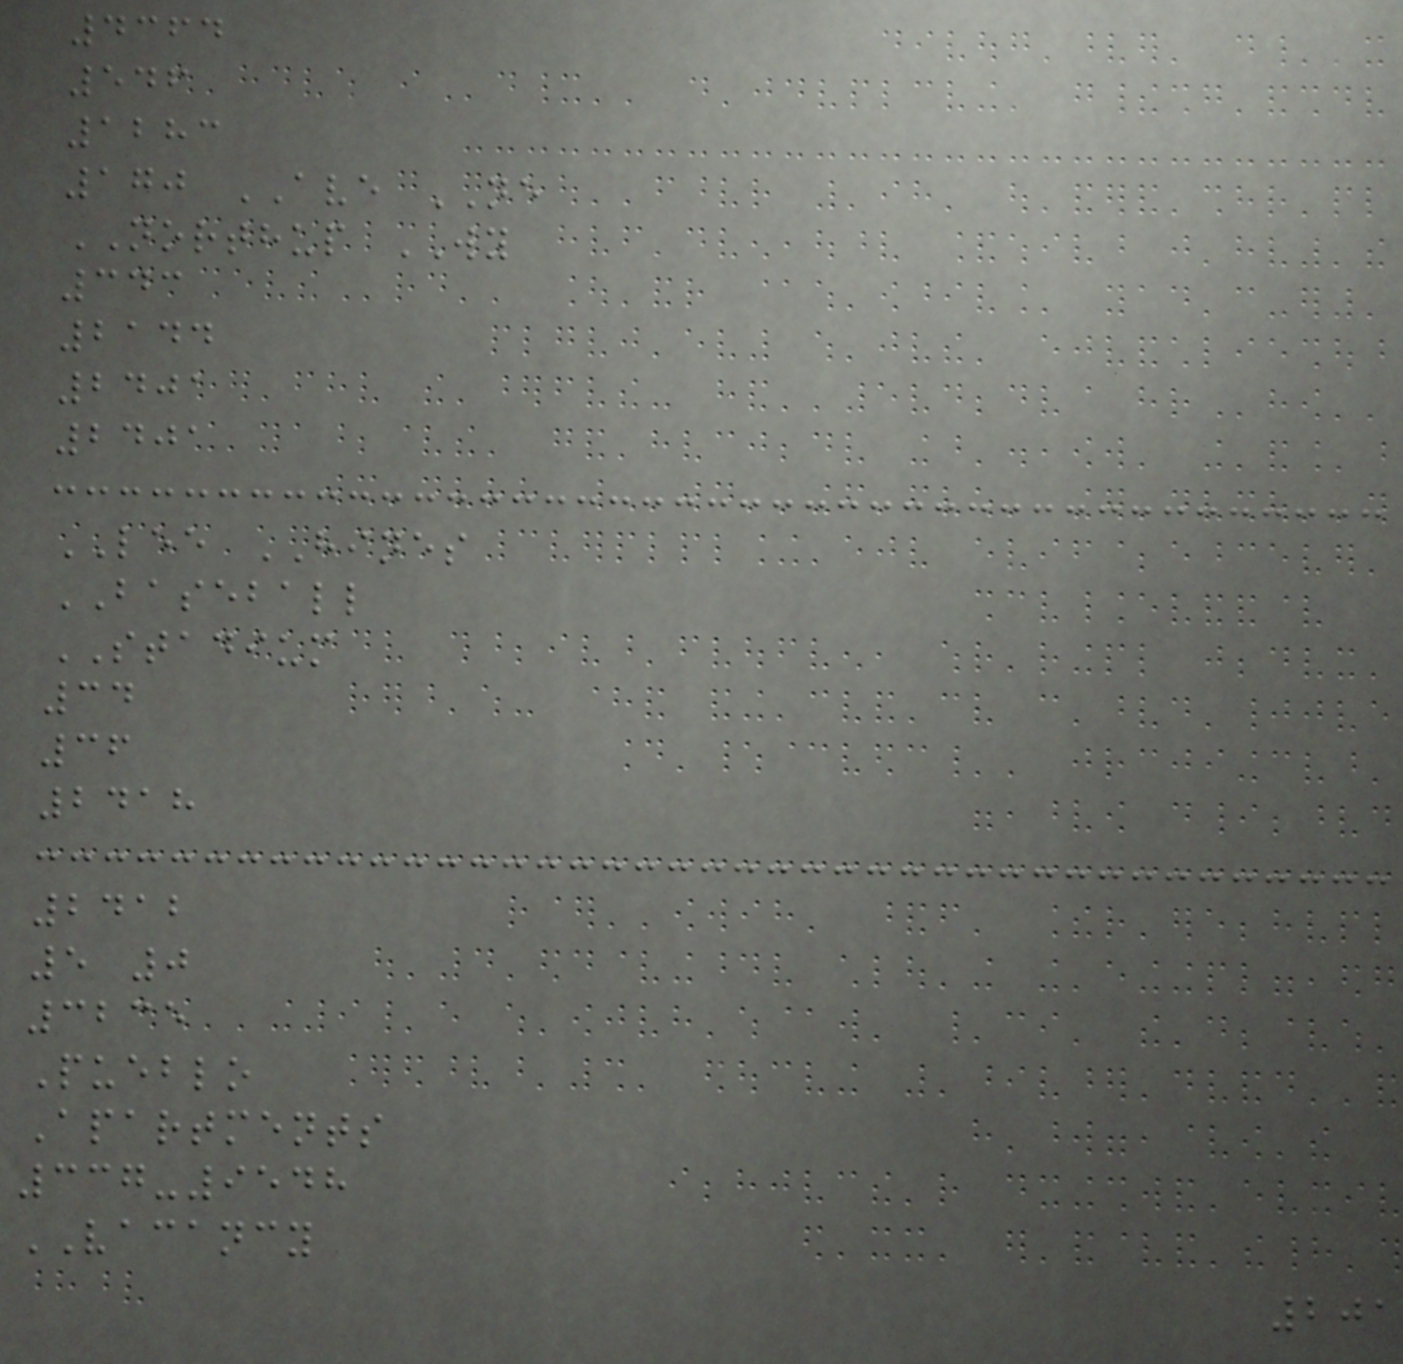4364
546
1283
170 AVE NE
NORTHUP WY
343
2144
2401
2401
LEE HINES
BASEBALL
STADIUM
34
36
2418
2412
5 0
3235
Pueblo
Apartments
337-9548
VACANCY
201
